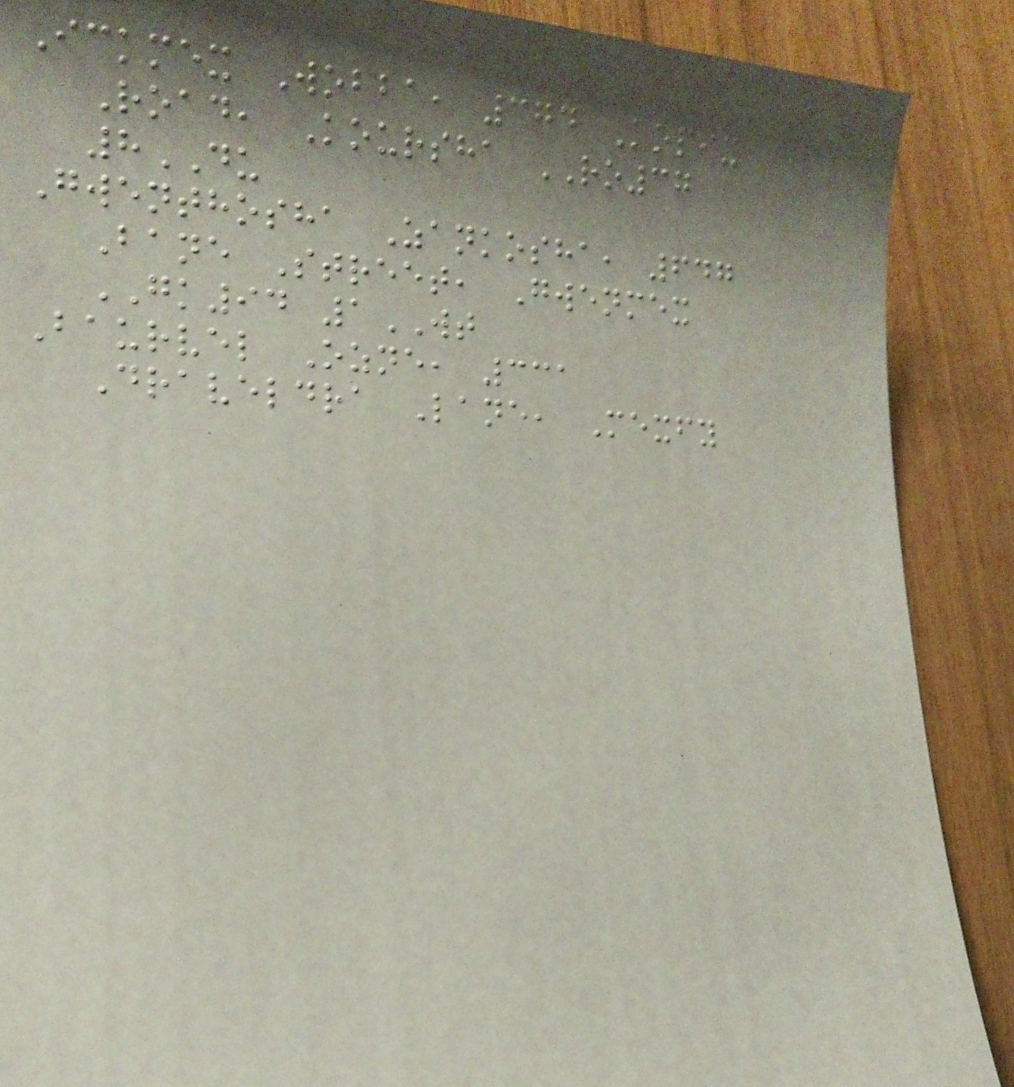Ickmex Wobba, 374 Kopix
Road, Koursha RO37
8DU
Gwenthosha Zankosha, 647
Bane Street, Gwenmex
GK94 1WT
Baurvel Ozne, 331
Draveldra Lane, Mexfy
